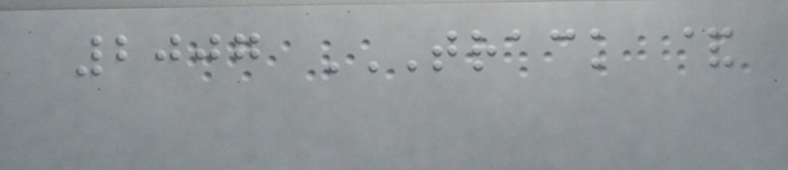2007 TRACK &
